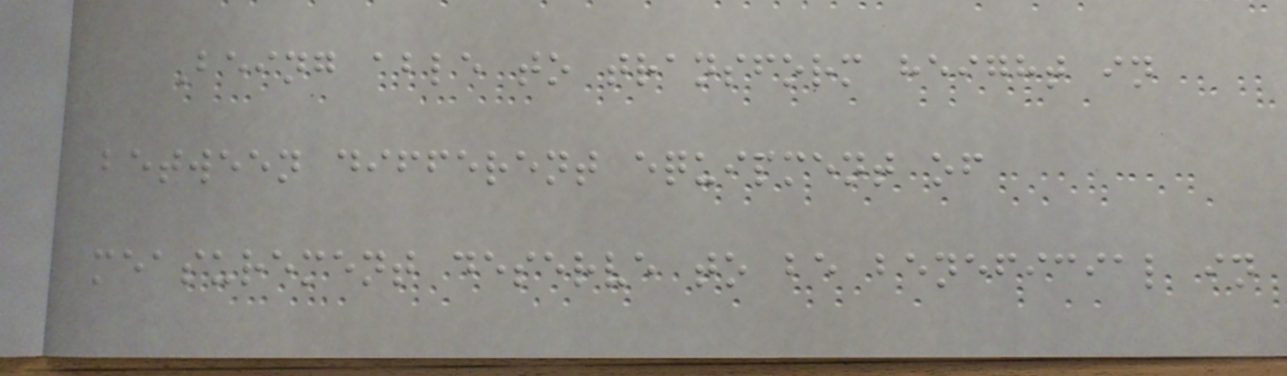Being able to transform height in
between different equipment of
measurement deserve to be beneficial in
